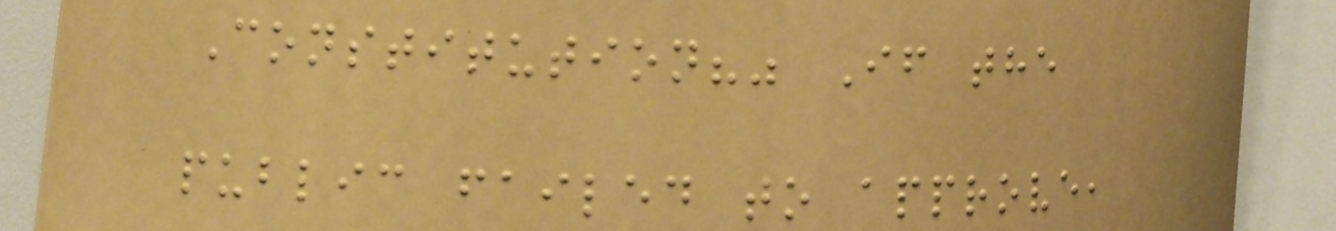Constitution?" If the
public failed to approve,
